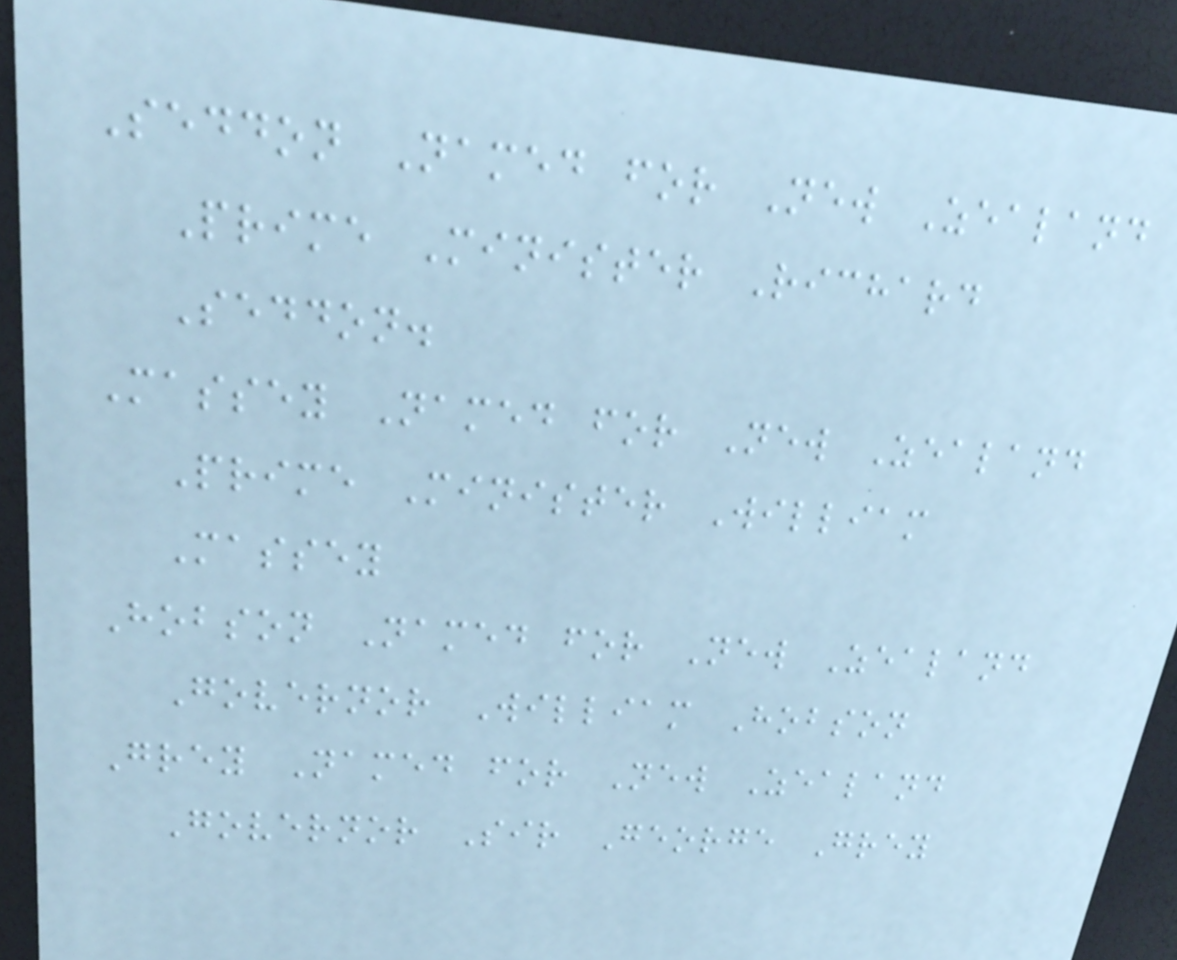Seddon Named for New Zealand
Prime Minister Richard
Seddon.
Massey Named for New Zealand
Prime Minister William
Massey
Hobson Named for New Zealand
Governor William Hobson
Grey Named for New Zealand
Governor Sir George Grey
